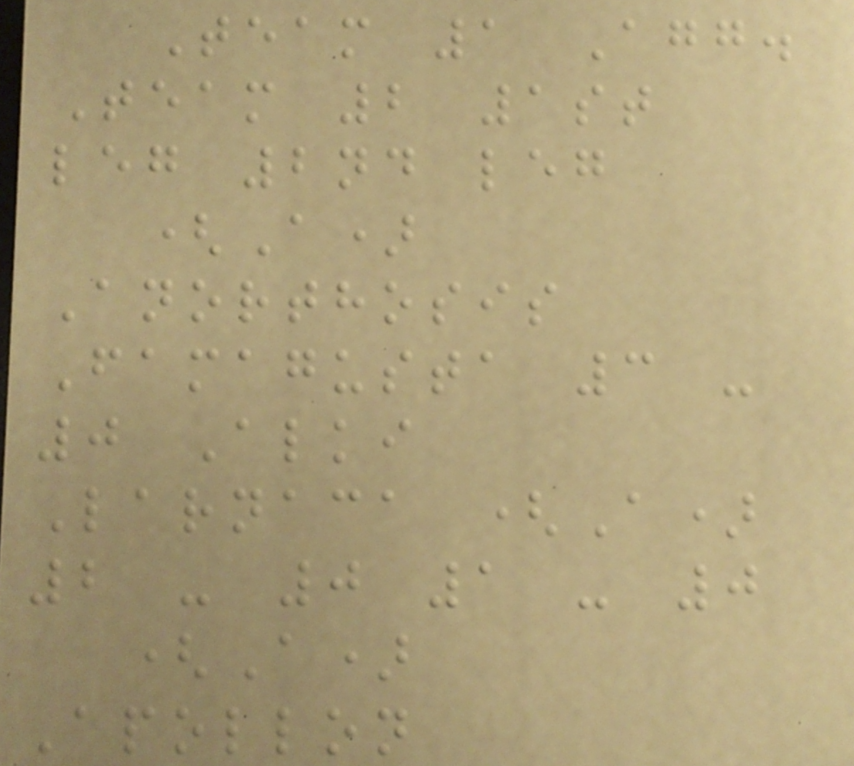Team 1 Agg.
Team 2 1st
leg 2nd leg
(A)
Anorthosis
Famagusta 3 -
0 Alki
Larnaca (A)
2 - 0 1 - 0
(A)
Apollon
